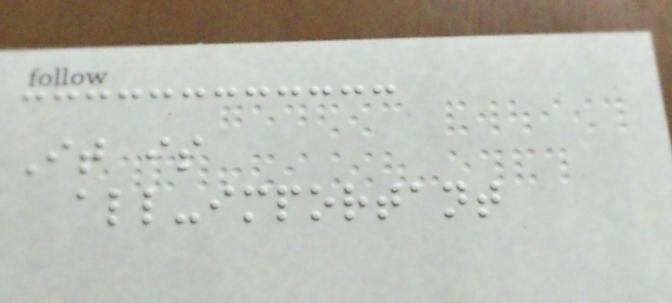It is
all-important
